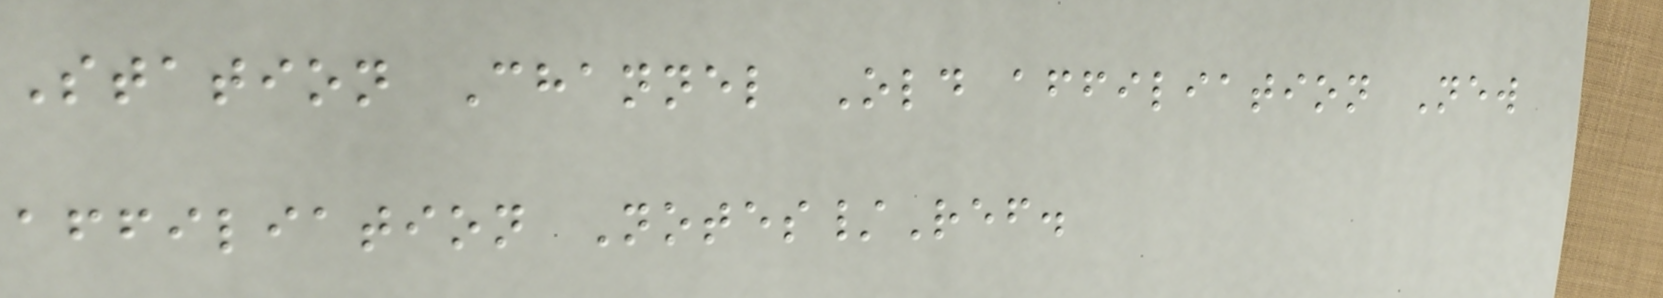Station Channel Old affiliation New
affiliation Notes/Ref.
